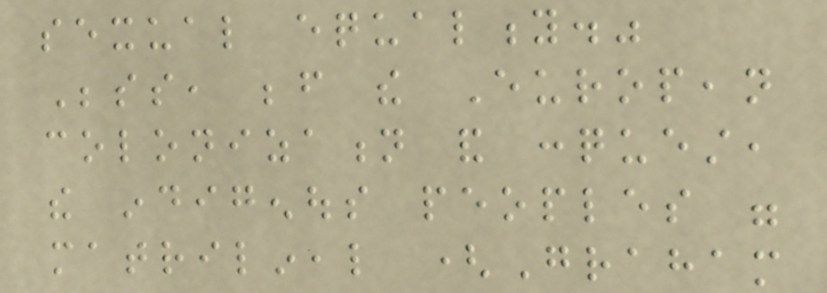sexual equality."
Besides, before the European
colonization and conquest,
the indigenous peoples were
matrilineal (Graham
